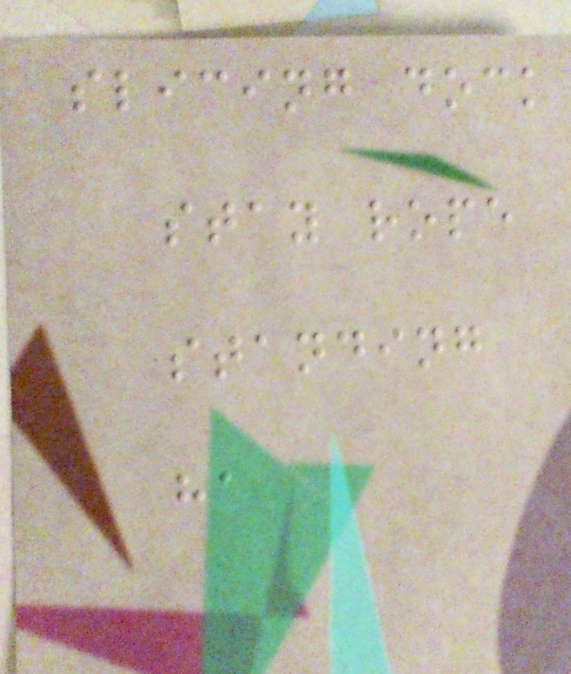slicing dock
stay rope
standing
ha
